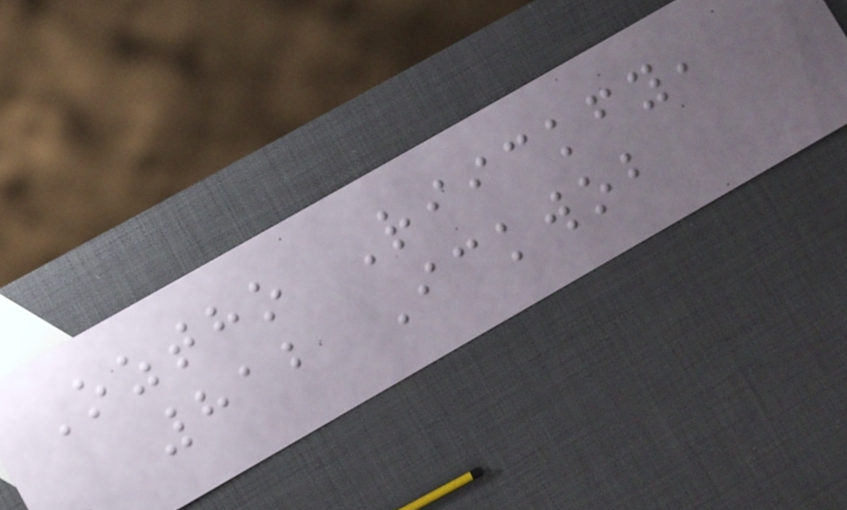Oztho Riickfy,
812 Ickwob
